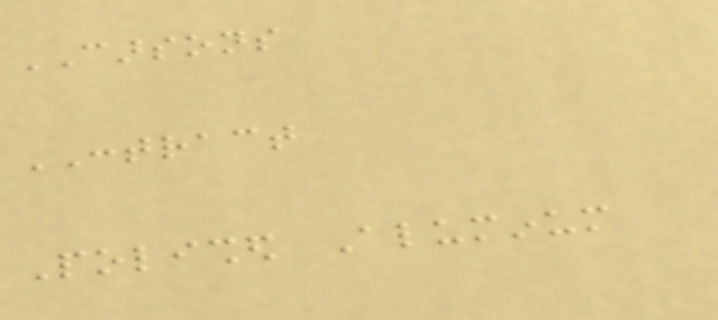CARSONS
CONTRACT
Polished Aluminum
